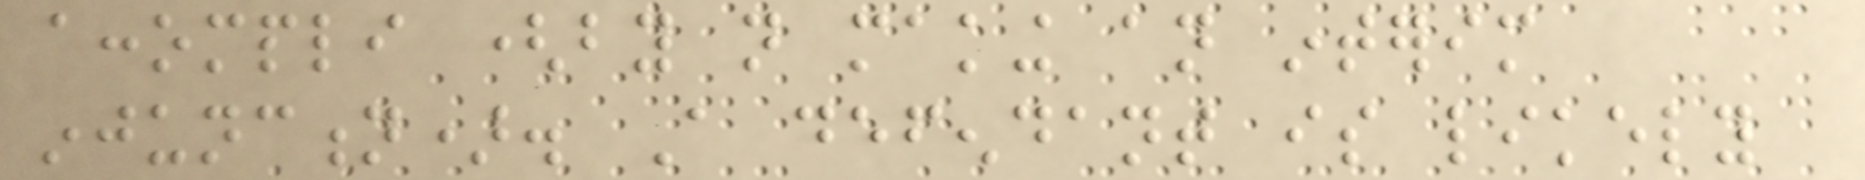accompli (by not making an interim
injunction). A defendant is likely
